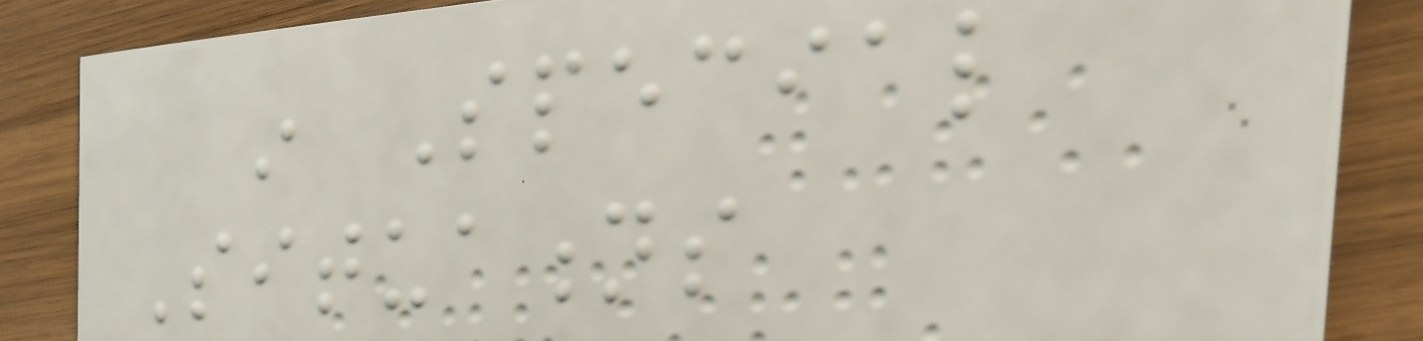in Special
Situations
